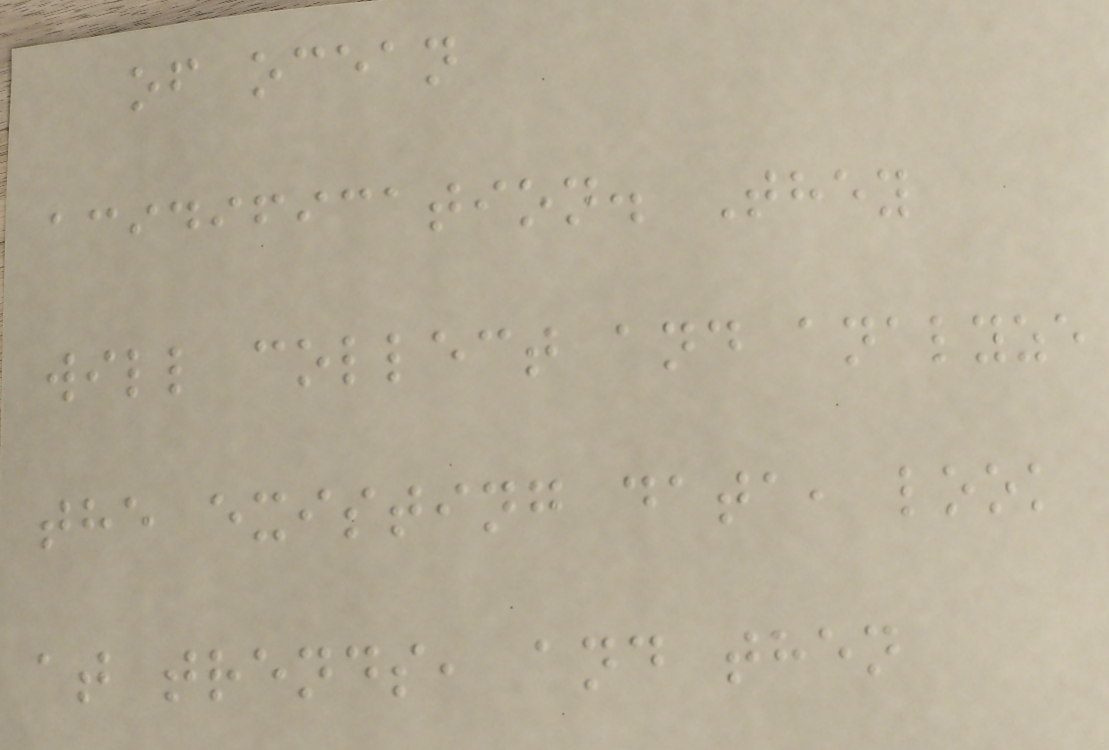of ocean
acidification. They
will collect and analyze
the existing data, look
at trends, and then
